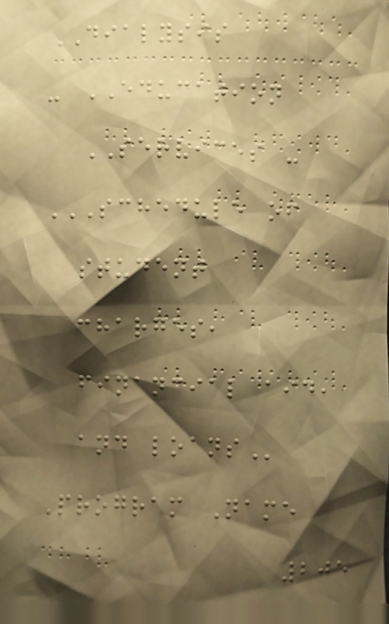DIALYSIS
- EDUCATION
SERVICES -
SCHEDULE OF
STUDENT
CHARGES,
FINANCIAL AID,
AND LOANS
Program Name
205
